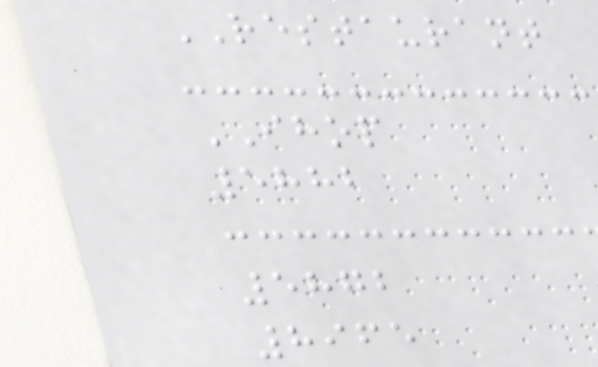RESTAURANT
IHOP
5882
5872
8965
